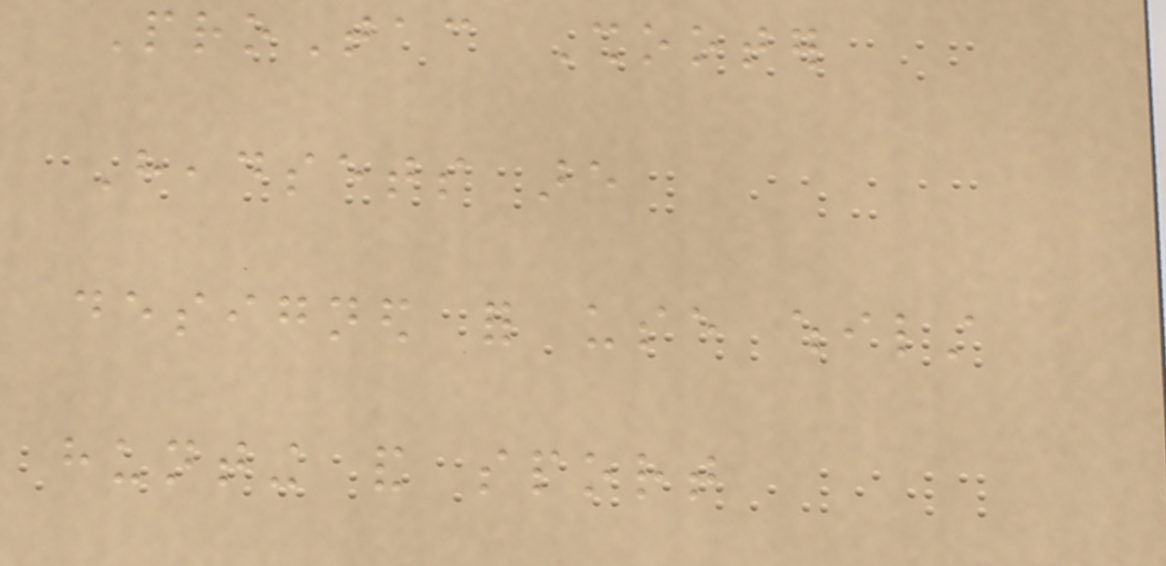ProTac Shooter
Headsets are
designed for use whilst
hunting and sport
